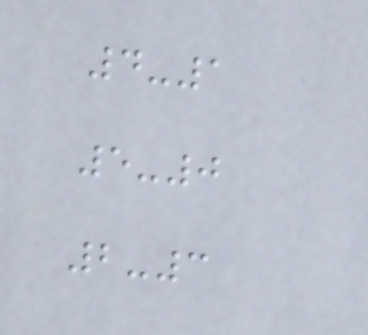4-1
5-0
2-3
